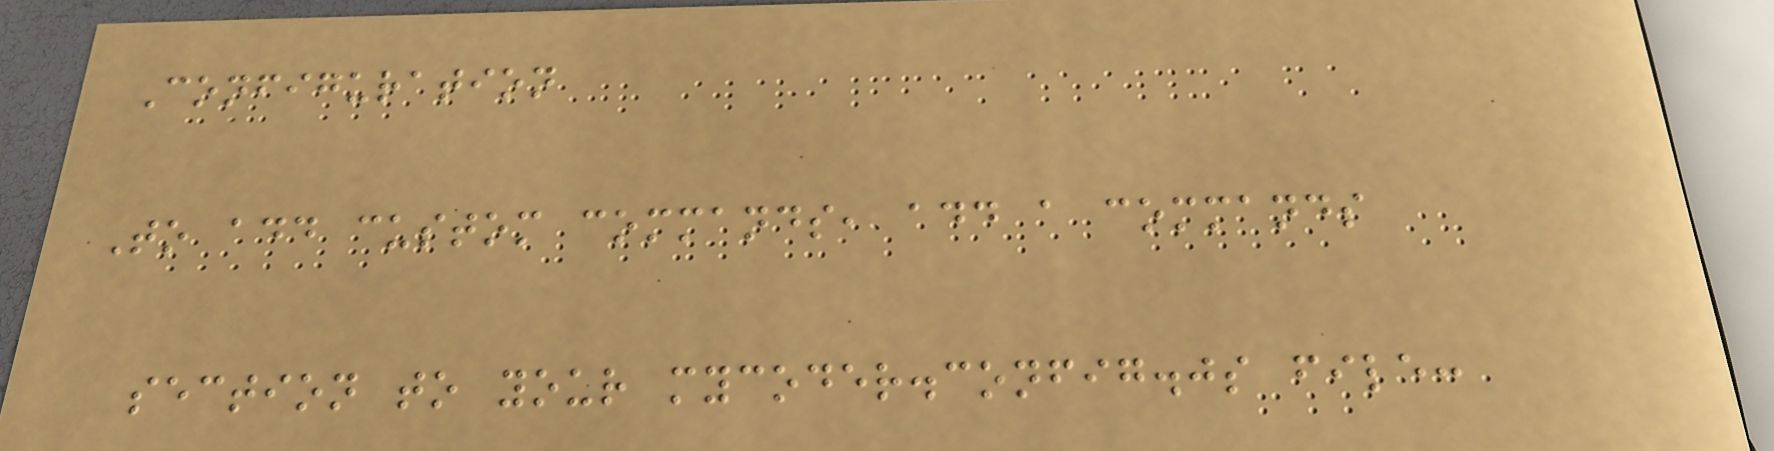Configuration
To add custom commands, add a commands
section to your mycoder.config.js file:
